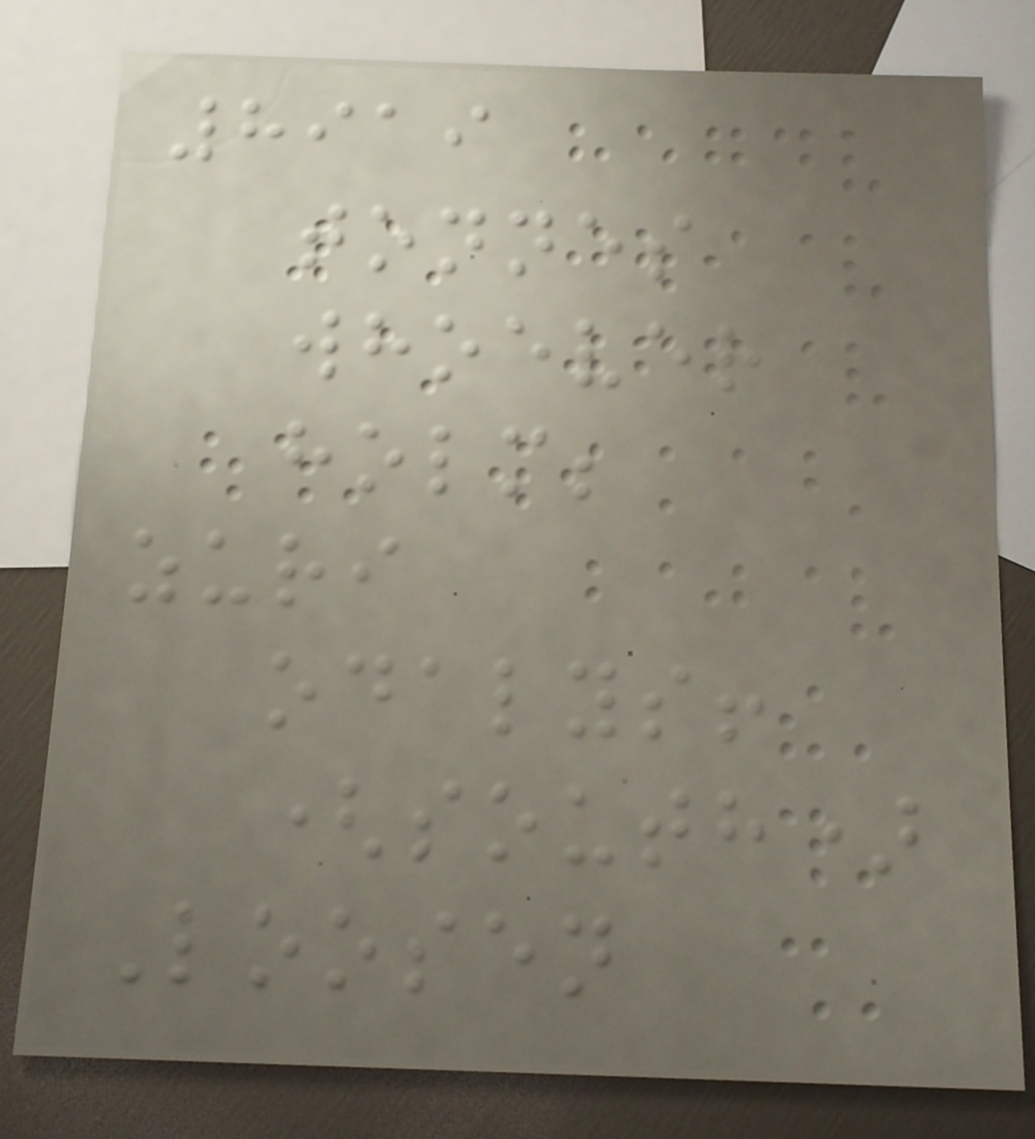8919
tonnes
whoever
holm;
zuri
odalys!
(south)
Loosen
